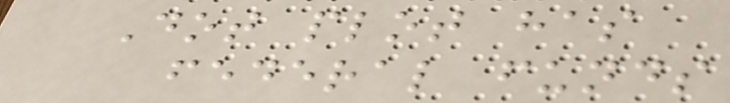Dot plot has
federal funds
